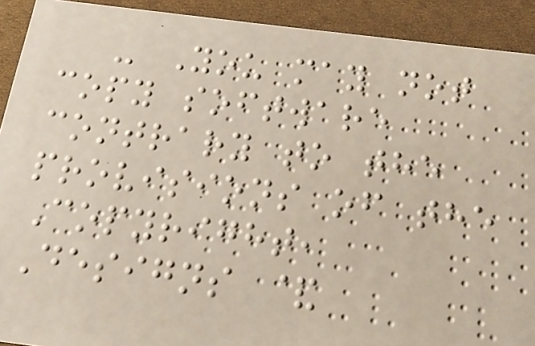- You may not
copy software
contrary to the
provisions of the
Copyright,
Designs &
